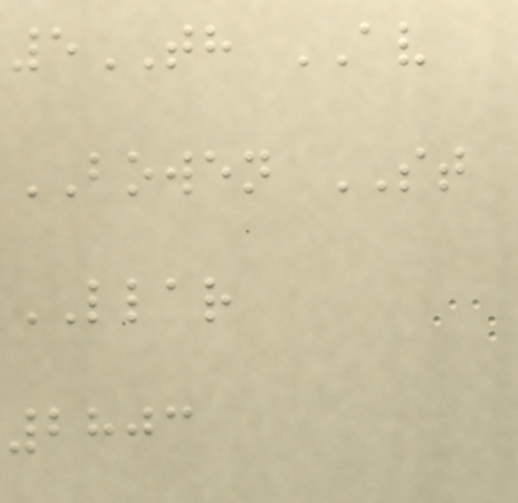5TH AV
BOWEN ST
LLAR
2803
